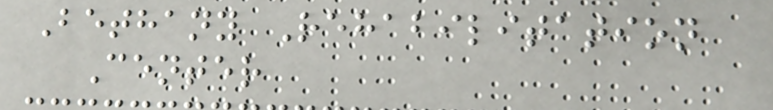Bethany Rehabilitation
Center
